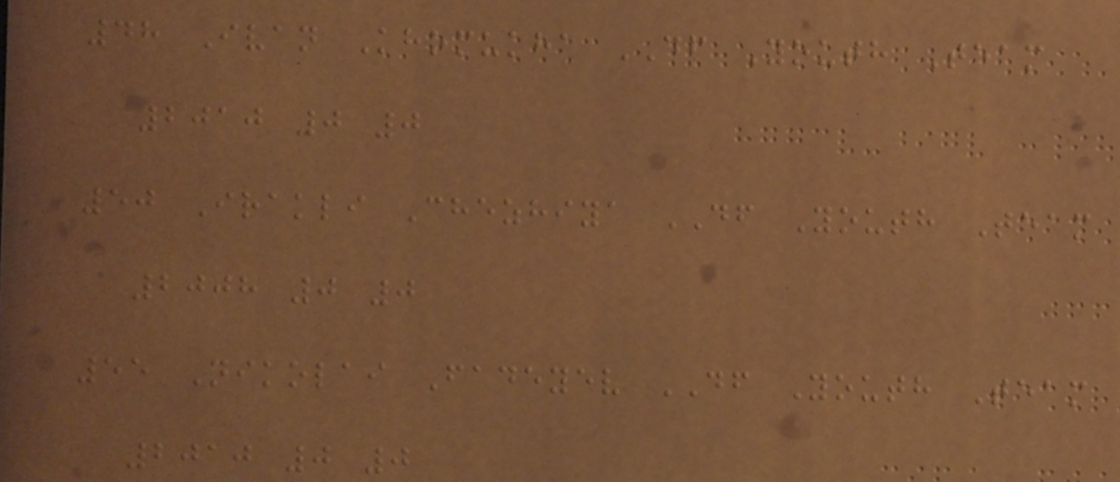48 Ivan Khomukha DF Youth Team
2010 0 0
50 Irakli Chezhiya DF Youth Team
2008 0 0
55 Nikolai Fadeyev DF Youth Team
2010 0 0
